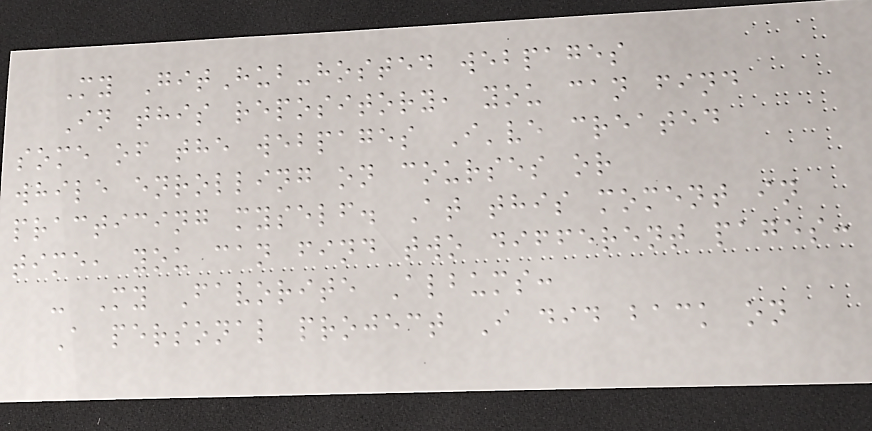My GitHub-hosted webpages
In this repository, you can find
some of the webpages I've created
while enrolling on courses or
practicing myself. At this moment in
time, you can find two different pages:
- My Favorite Albums:
A personal project I did back on
